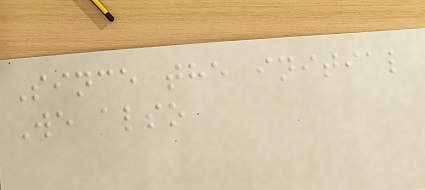Since the initial
We also
